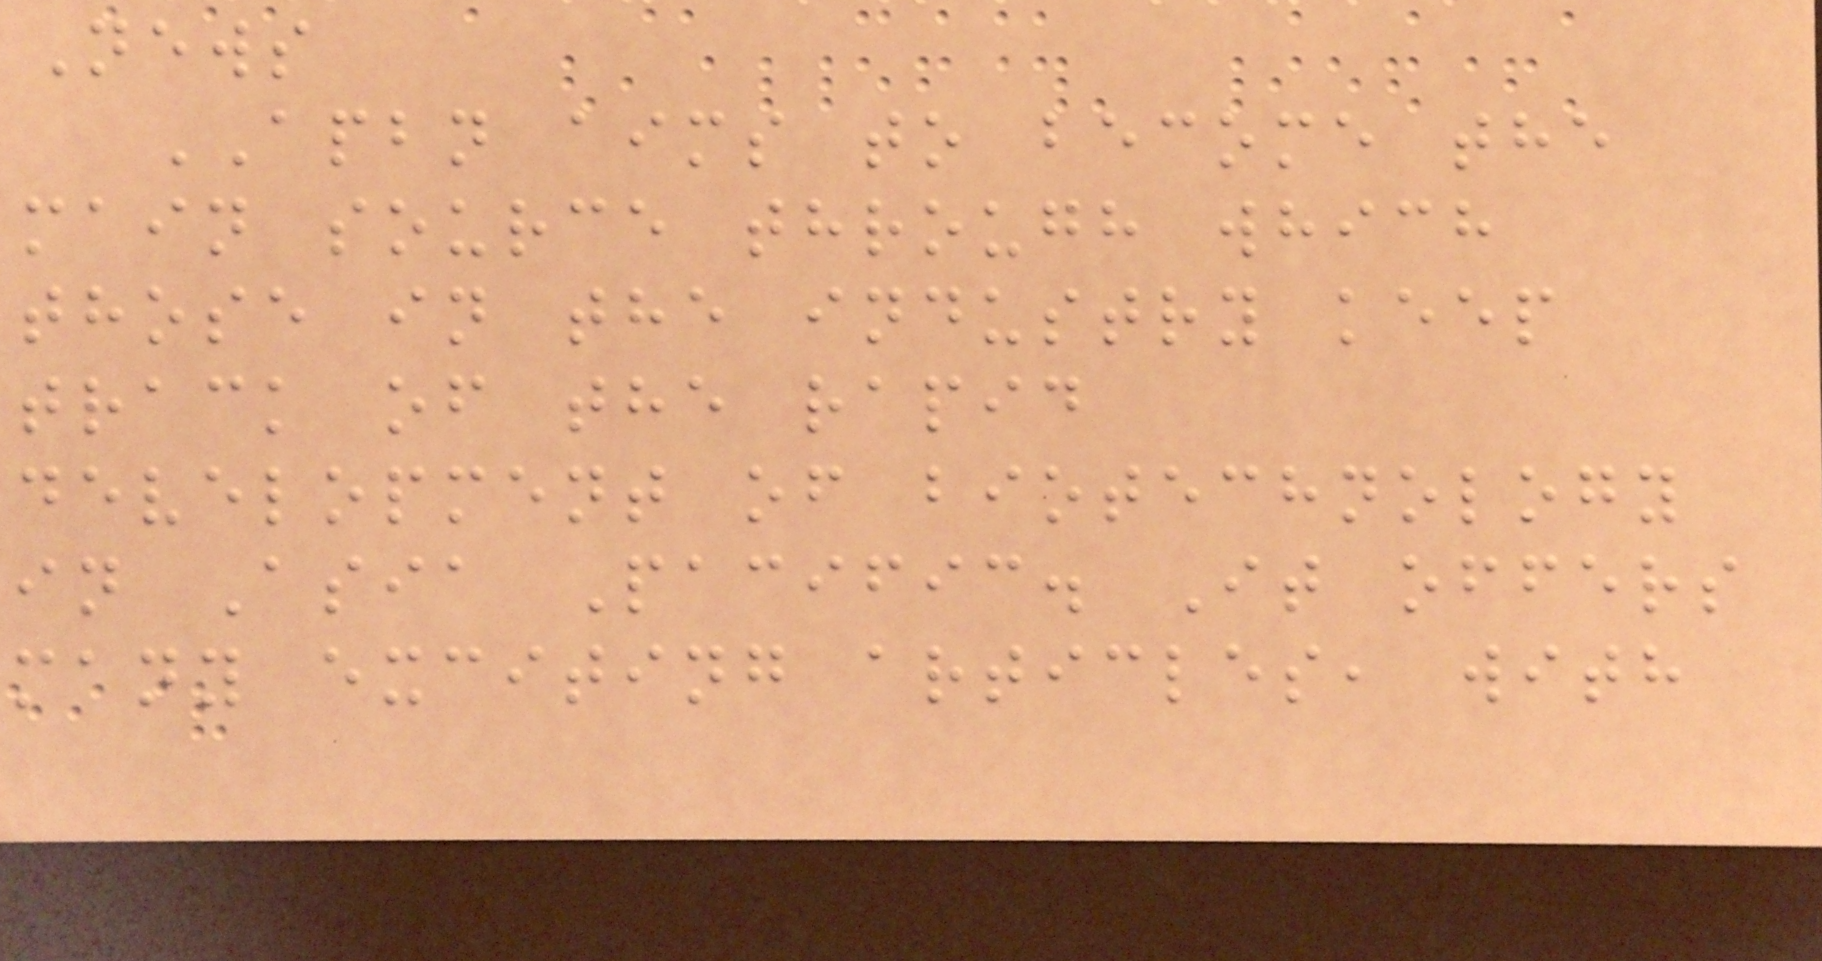News
APBN aims to become the
main source through which
those in the industry keep
track of the rapid
development of biotechnology
in Asia Pacific. It offers
many exciting articles, with
